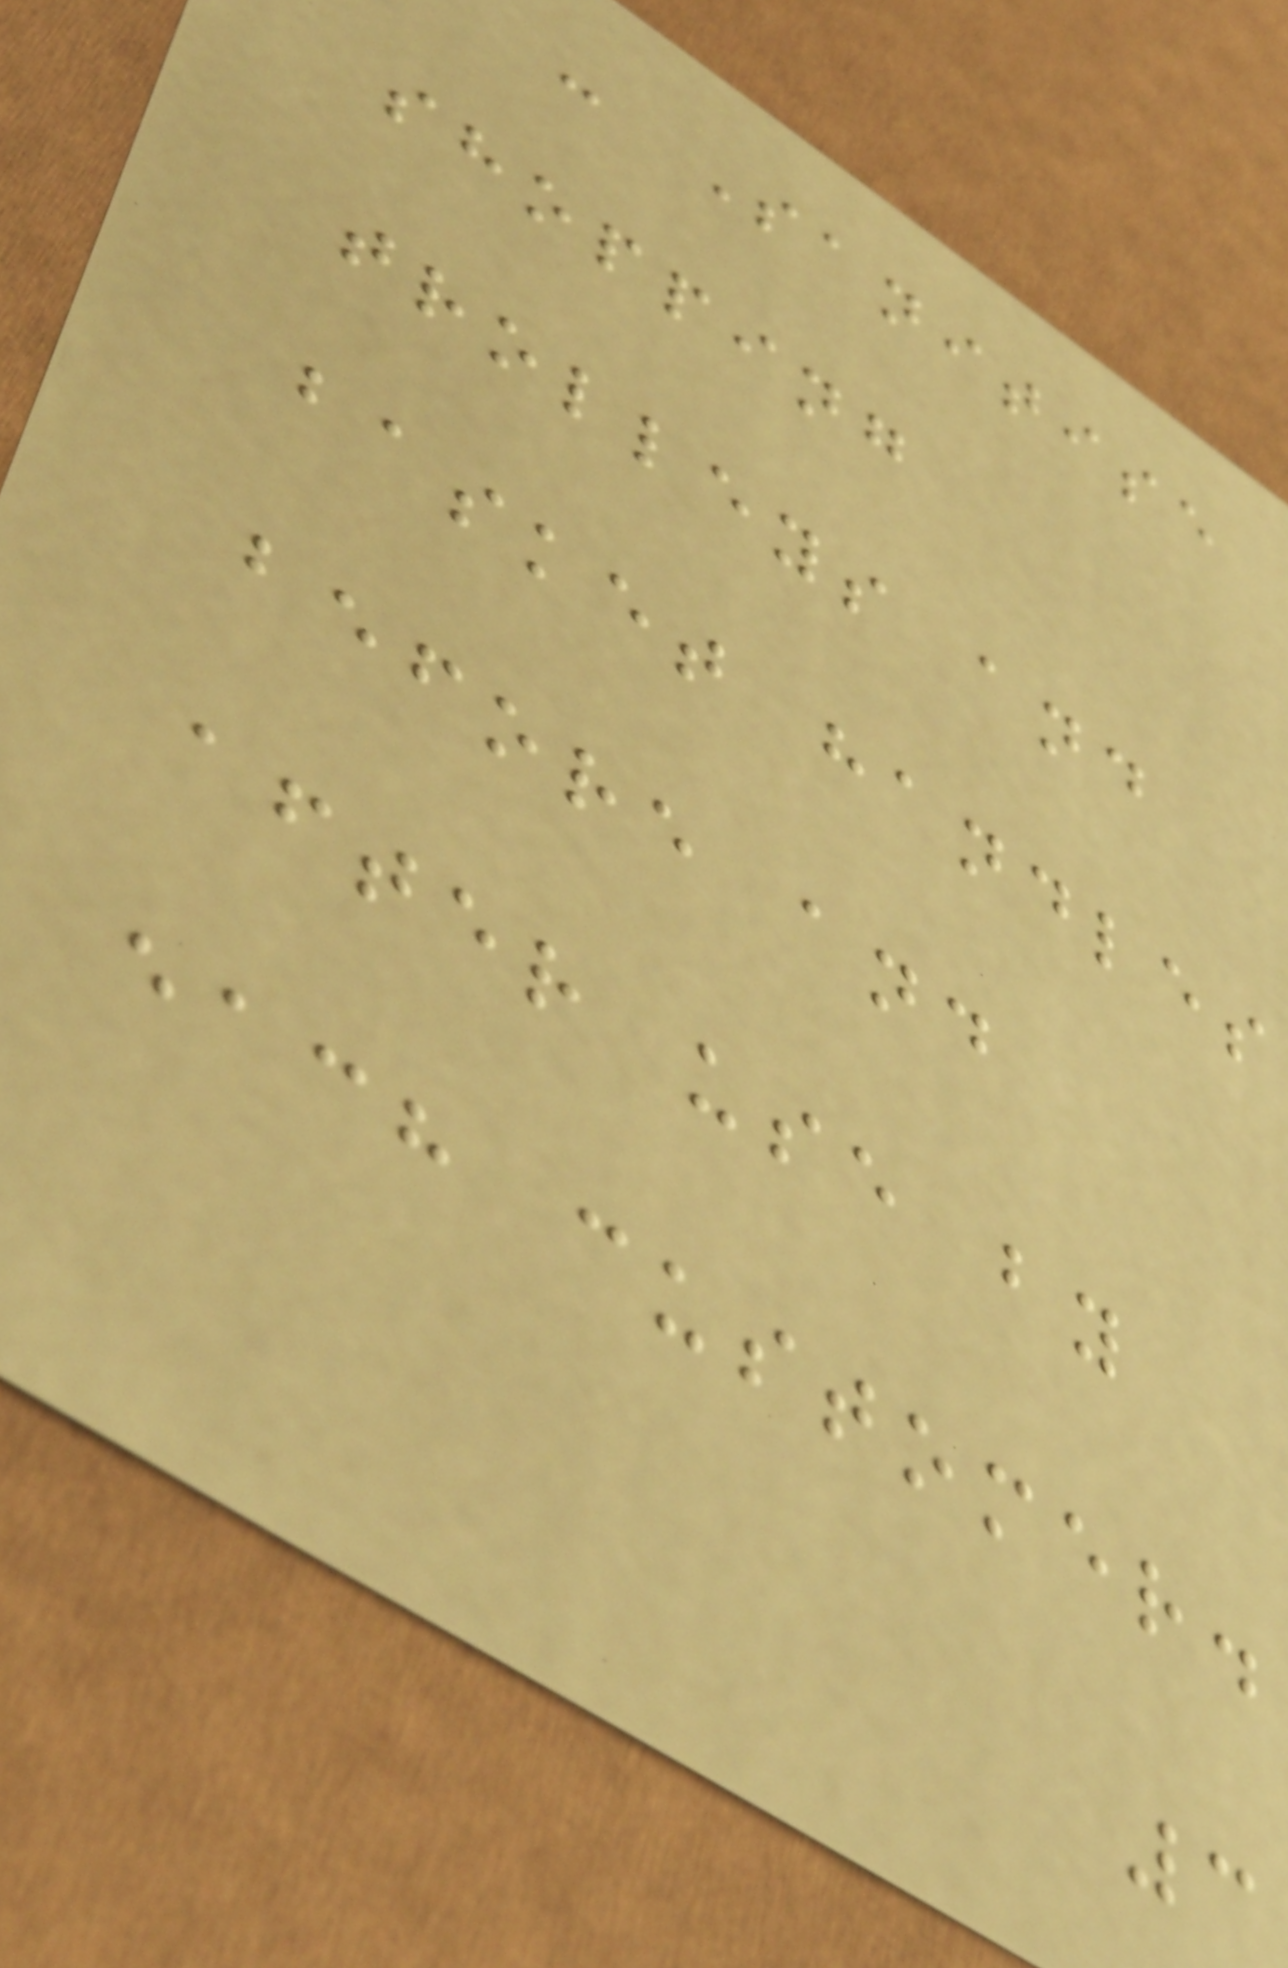- Sanitise
shopping
trolleys and
basket handles
before and
after use by
each customer.
3
